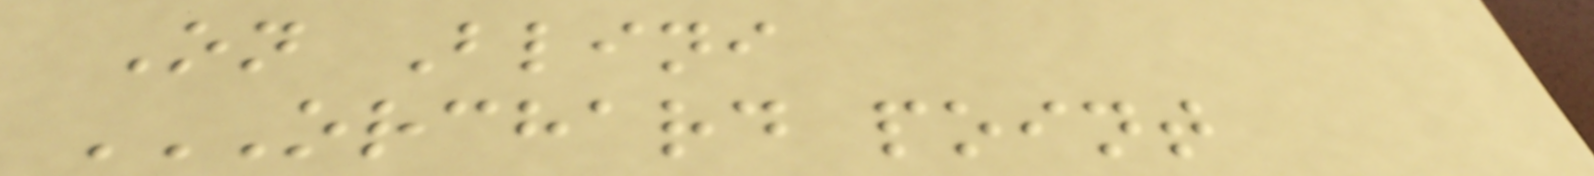On Blini
ORCHARD POINT
